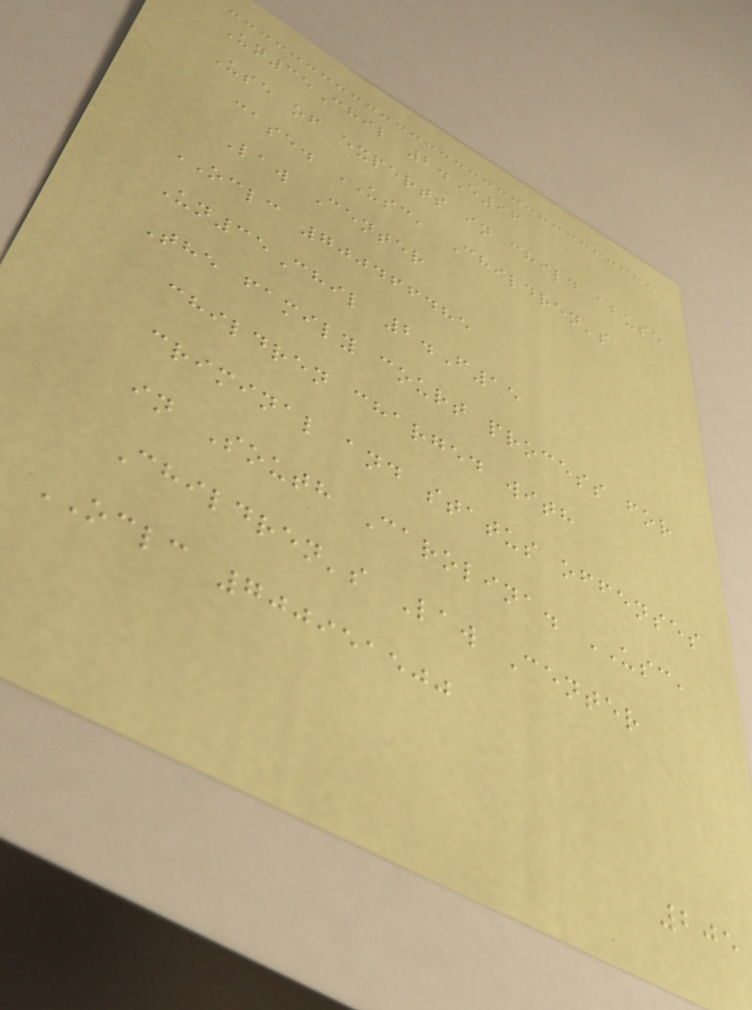Un35Chil 2.E96
Use of experts in child abuse
case. USC, Children's
Law Center
OCLC 700466485
Un35Chil 2.F15
The family court process for
children charged with
criminal and status offenses
in South Carolina. USC,
Children's Law Center
OCLC 700951500
205
